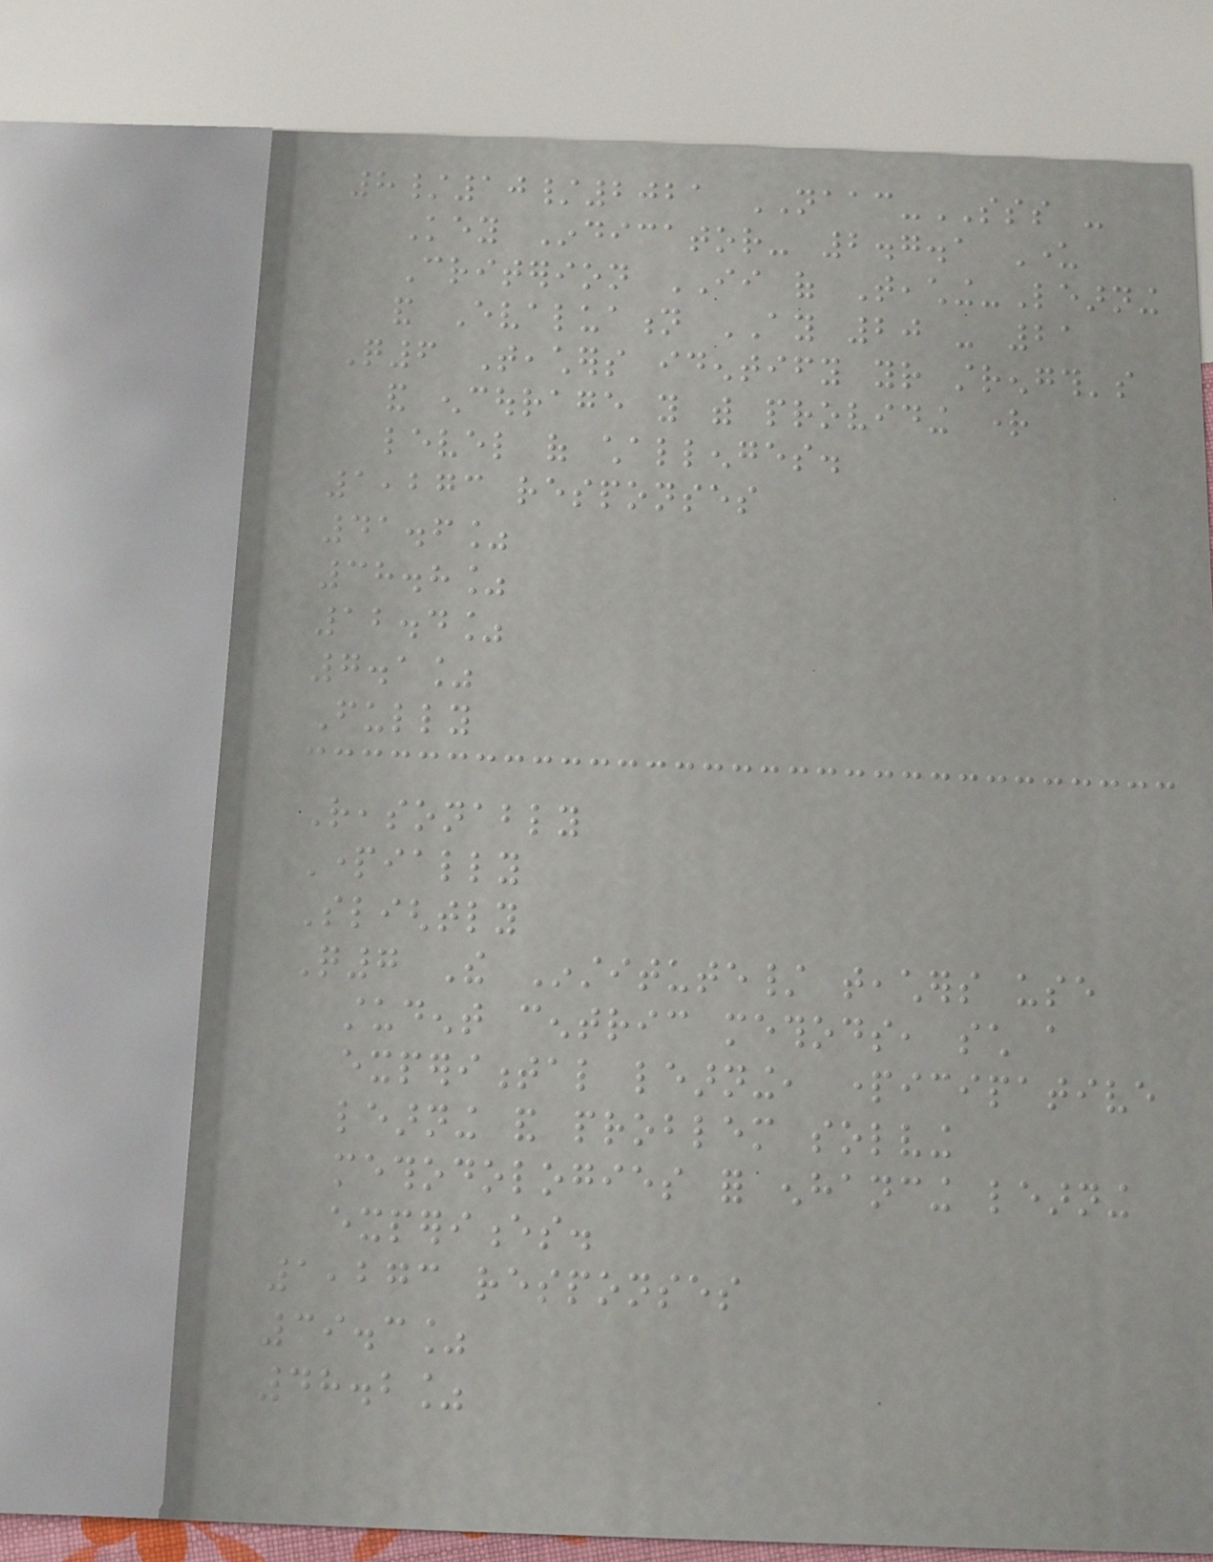8/10/2021 NAAC-SSS -
Key Indicator- 2.7.1 Under
Criterion II of Teaching-Learning
and Evaluation AY 20 - 21
Q6 Teachers identify your strength's
and encourage you with providing right
level of challenges.
1,273 responses
41.6%
38.8%
12.4%
7.1%
Fully
Reasonably
Partially
Slightly
Q7 The Institute/ teachers use
student centric methods, such a
experimental learning, participative
learning and problem solving
methodologies for enhancing learning
experiences.
1,273 responses
39.3%
48.2%
